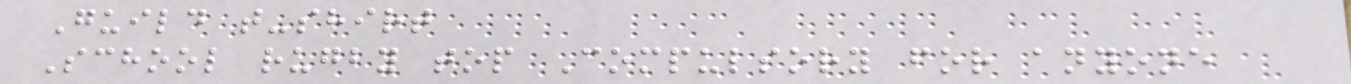Guild t-shirt
School rugby top Compulsory for anyone
